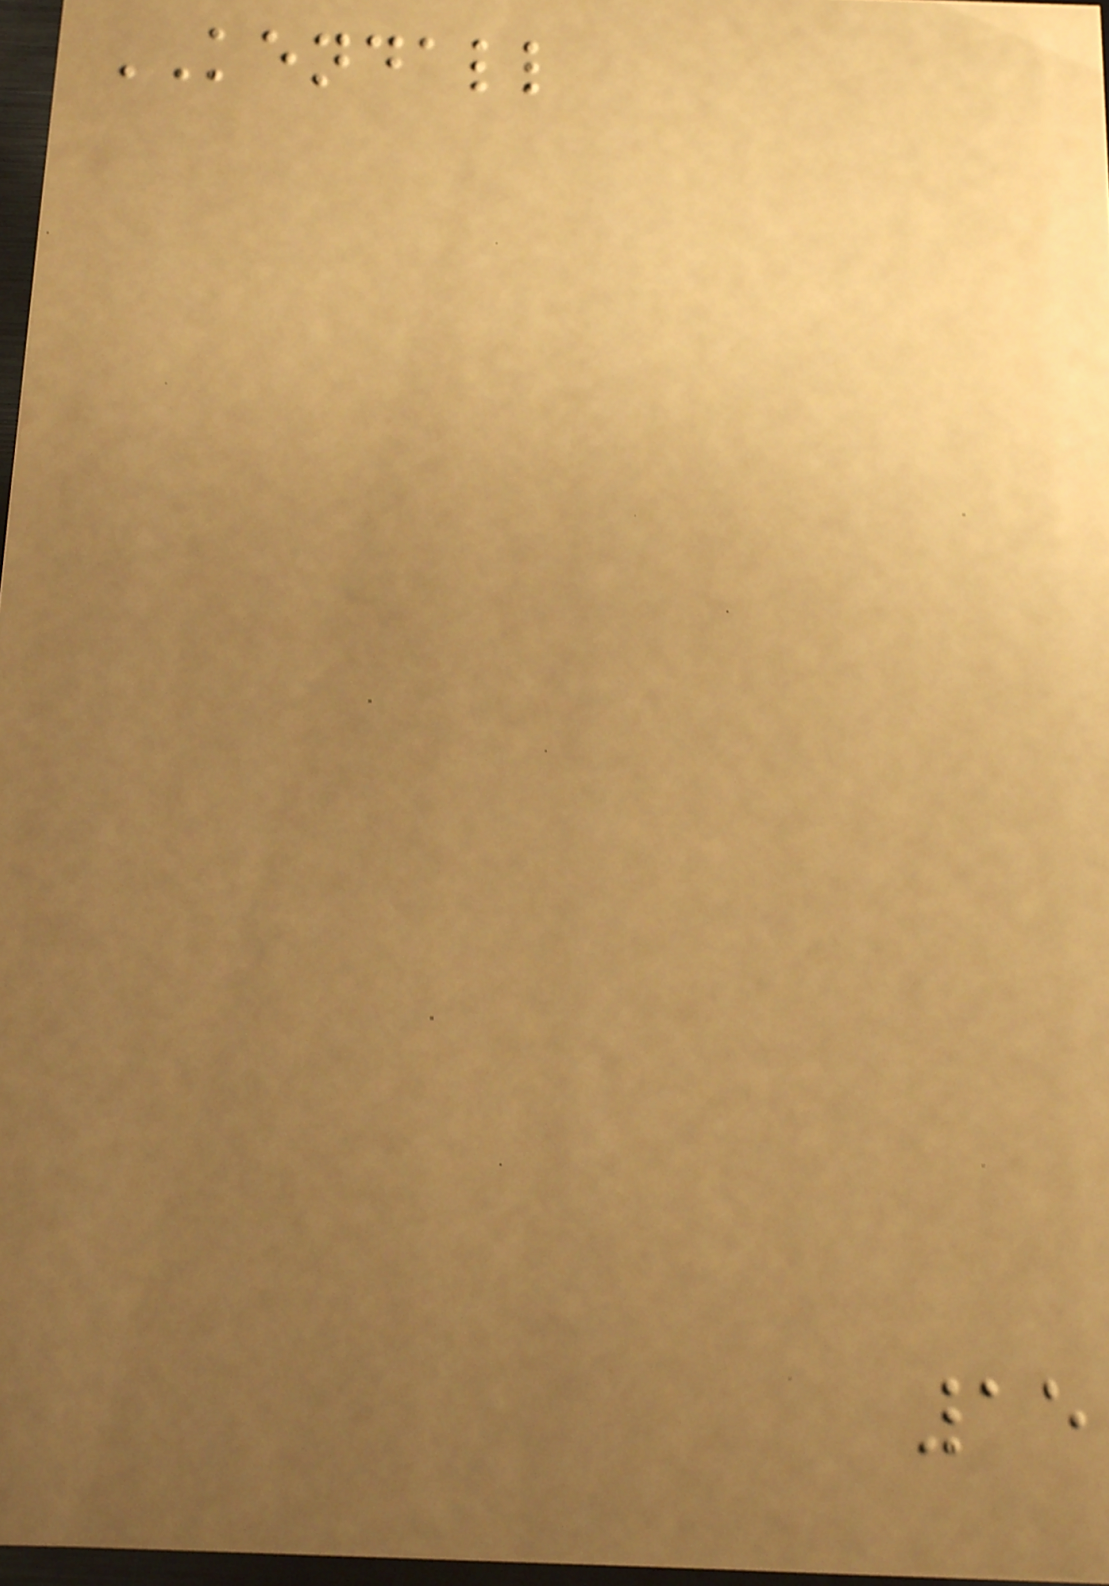KENDALL
15
